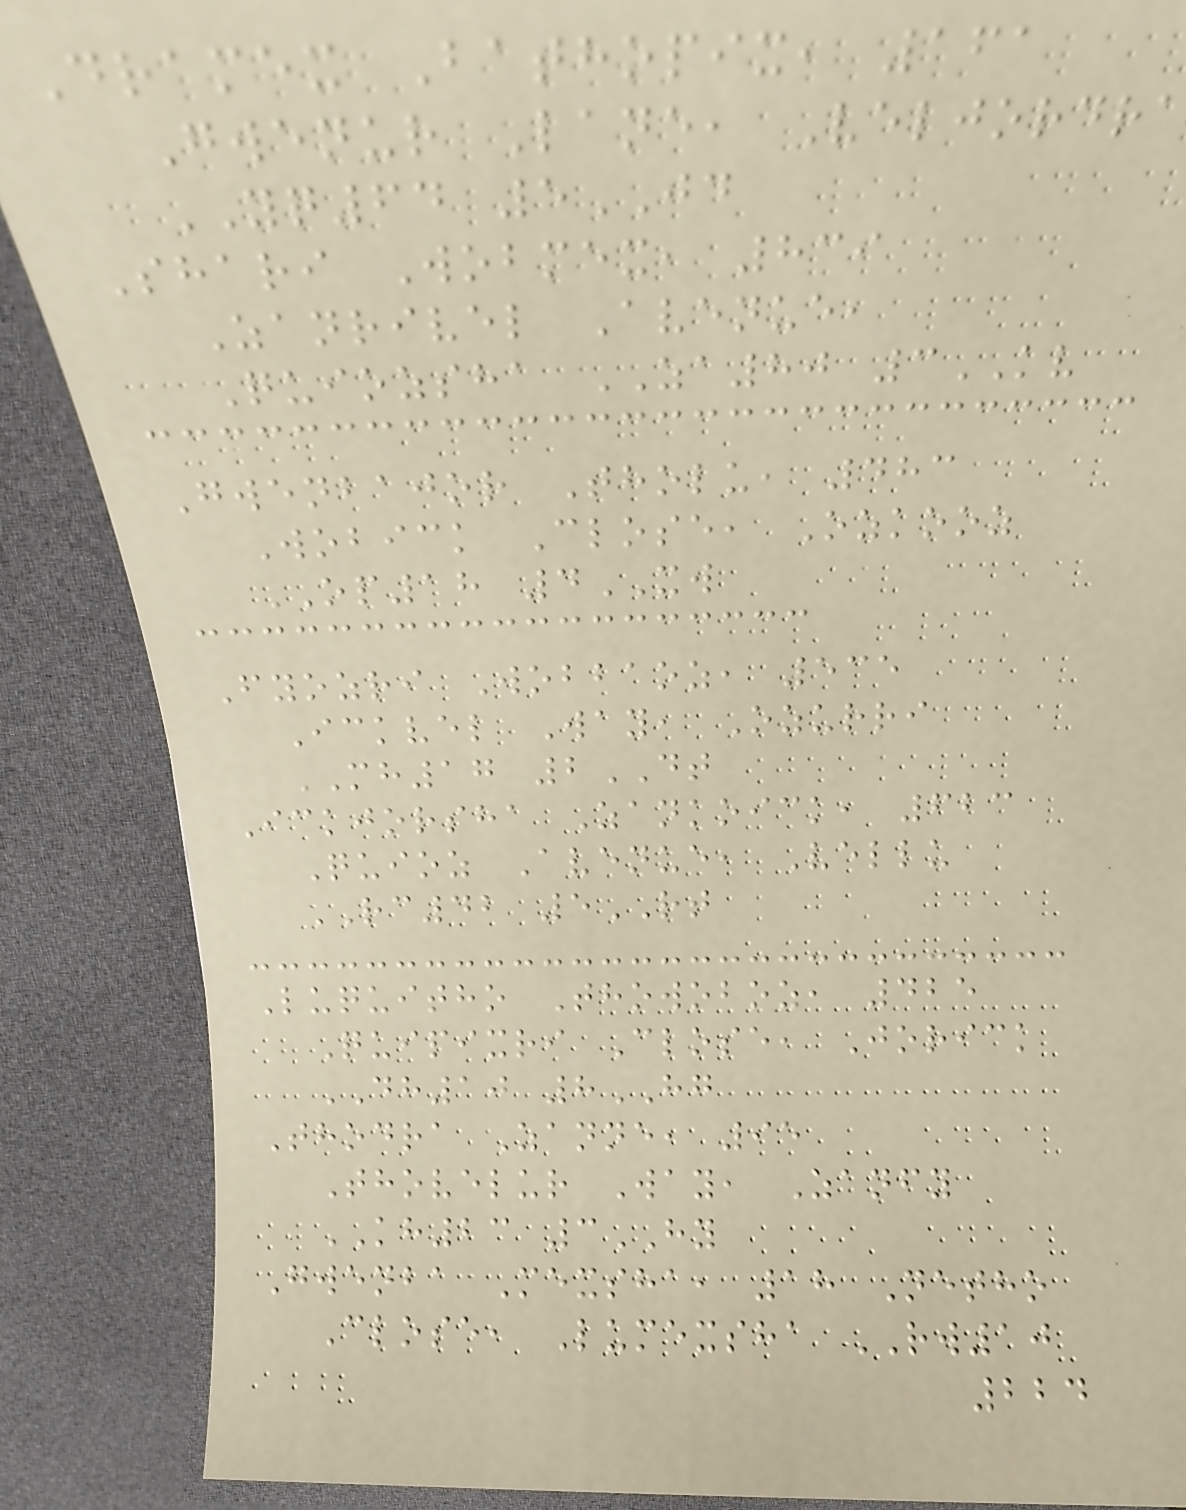Dramex Bathopix, 161
Gwenur Lane, Veljordra
YQ64 5JD
Shari Wobmex, 839
Zanrivel Avenue,
Quiozsha ZA80 3KV
Gwenbajor Tholu, 483
Wobick Close, Ozkooz
OP18 4XW
Fyozri Wobbaoz, 535
Ickvel Way, Ozurri
MH17 2DT
Ickjorsha Zankoick, 623
Quioz Avenue, Vellu
RC42 5RT
Luquitho Thowoboz, 425
Quipixri Close, Jorick
DH10 8HG
Thodra Zanne, 95
Thovelur Way, Zanfy
KH23 3HY
Gwenba Mexsha, 18 Netho
Close, Lumexsha RW10
224
